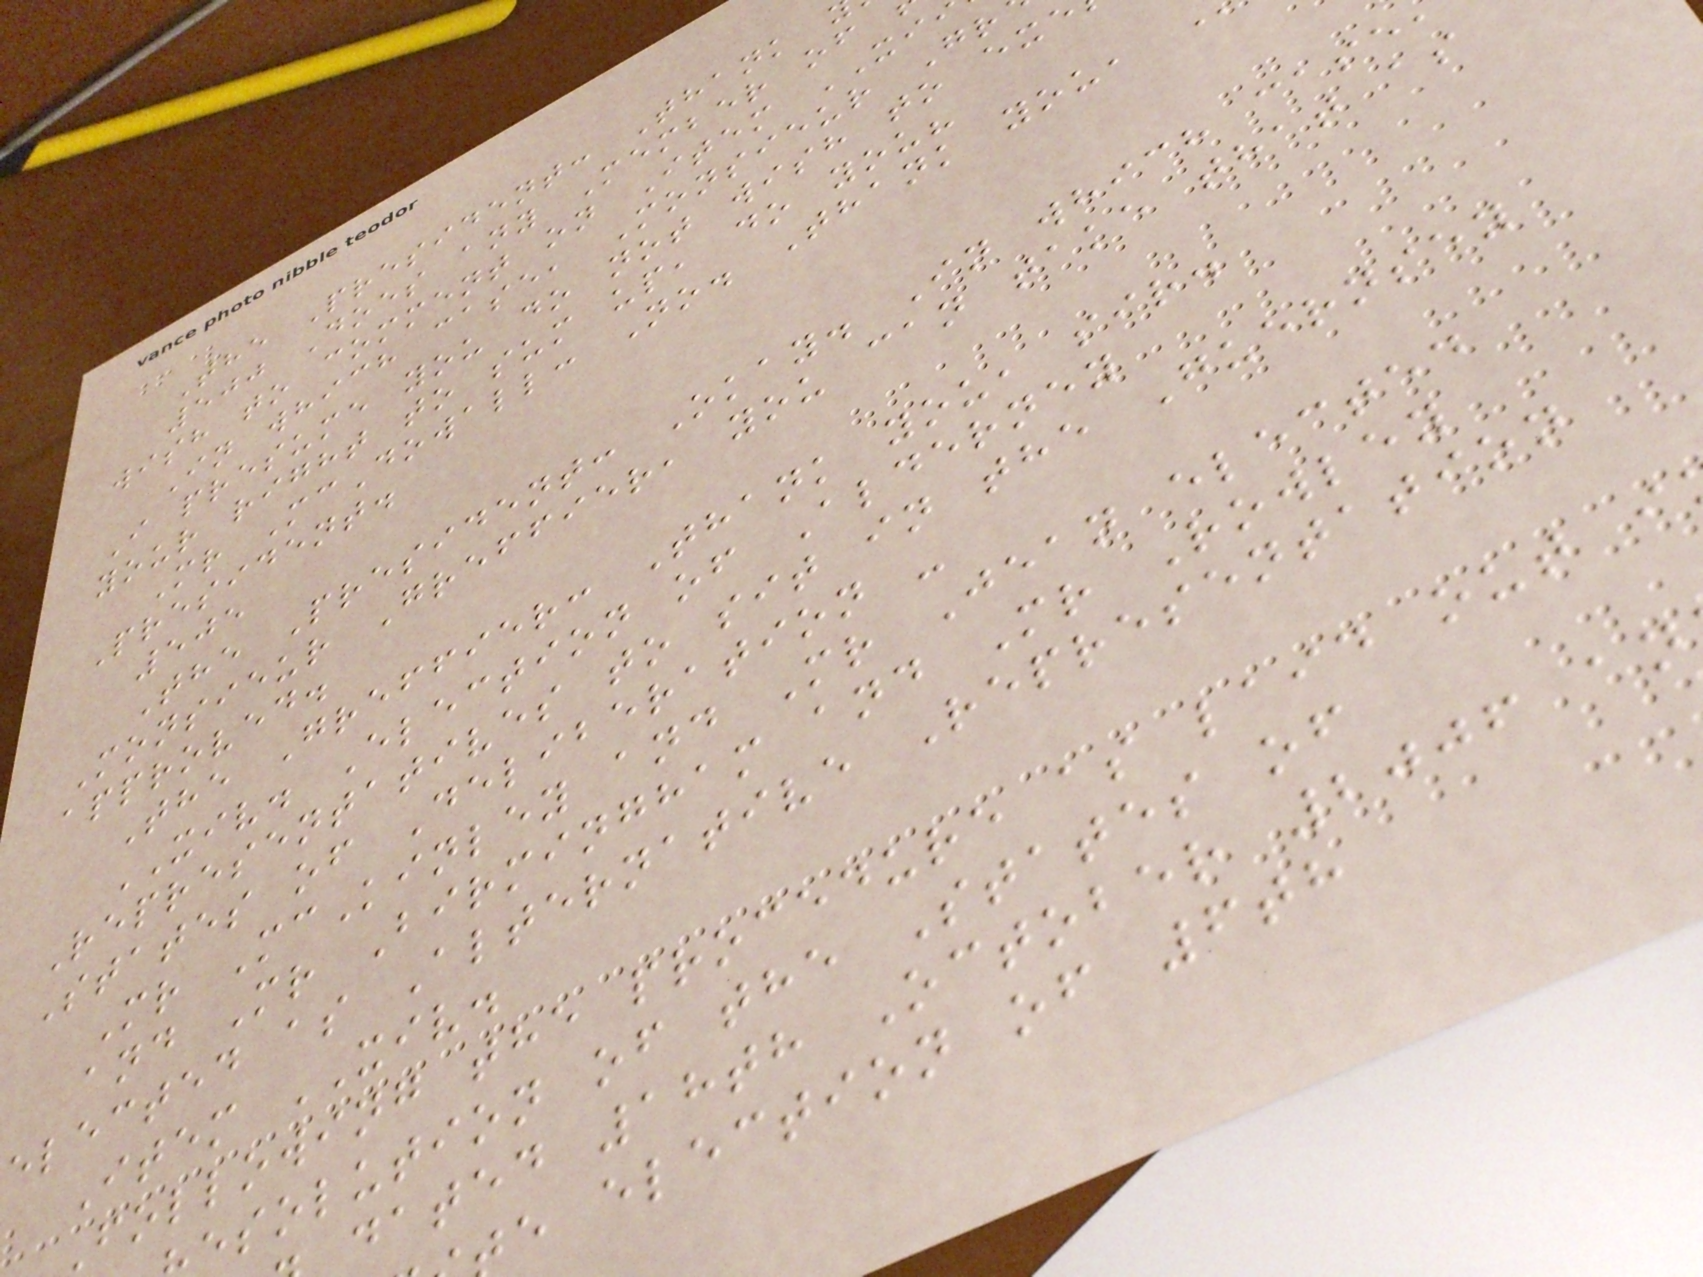The President: Thank
500 Does any Member of
wish to comment on Item XI
In which case, Monsieur Gr
I presume you do not wish to ex
your right to sum up, do you?
Mr McDowall: No. Thank you,
President.
505
The President: Okay. In which case
Monsieur Greffier, you can take that as
approved.
The Greffier: Thank you, sir.
XIV. Election of Alderney
Representatives to sit in the Guernsey
States of Deliberation -
Mr McKinley and Mr Jean elected
and Mr Birmingham and Mr Rowley
elected as Alternative Representation
Item XIV.
following the procedure as laid out i
esolution of the States of
dated 18th October 2006 an
e election of 6th
